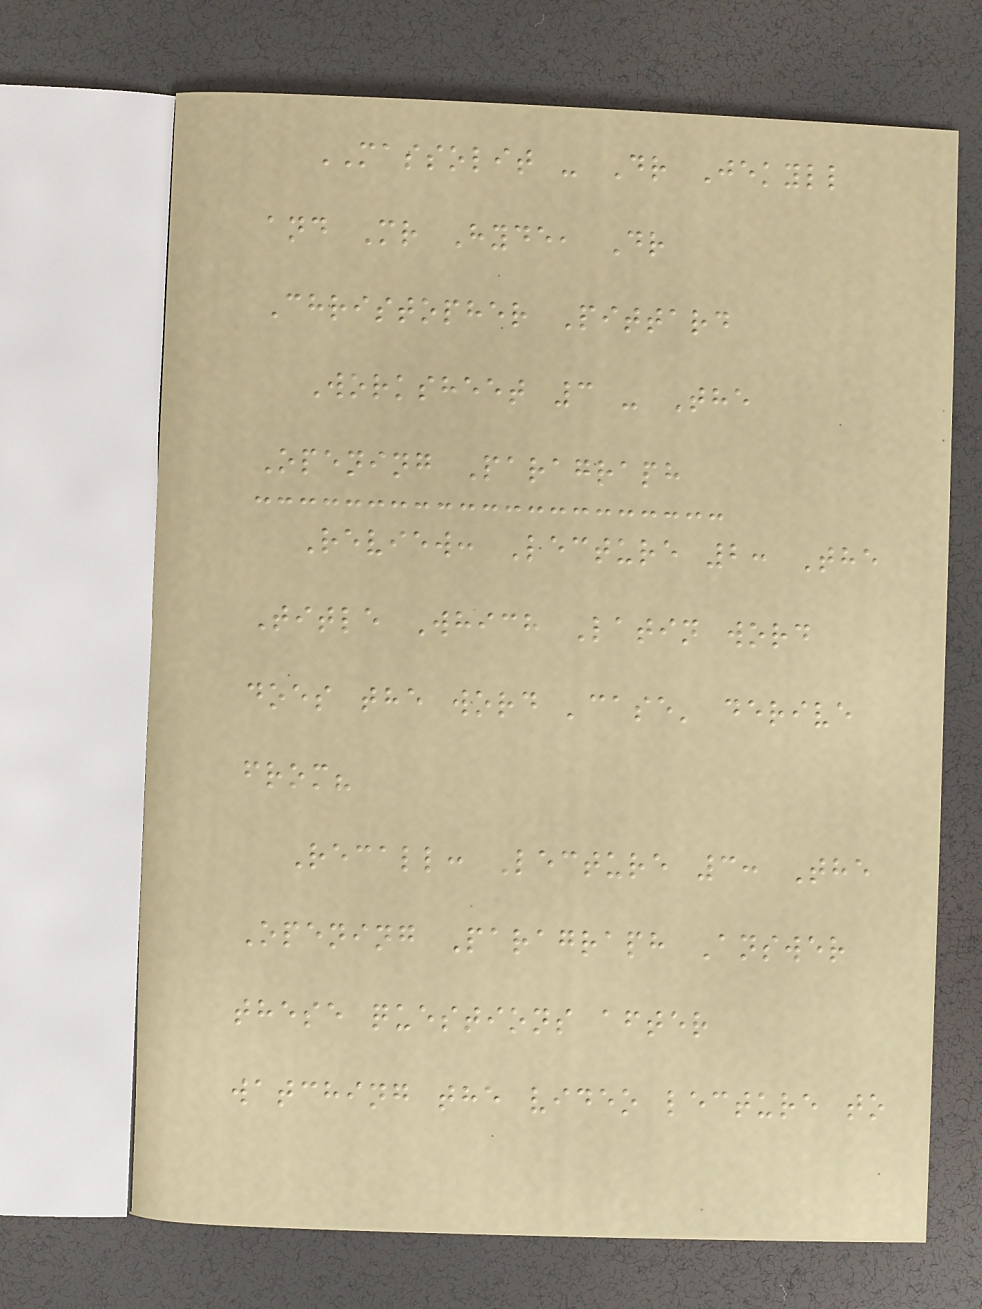MASSOLIT - Dr Jekyll
and Mr Hyde, Dr
Christopher Pittard
Worksheet 3 - The
Opening Paragraph
Review: Lecture 2: The
Title Which Latin word
does the word 'case' derive
from?
Recall: Lecture 3: The
Opening Paragraph Answer
these questions after
watching the video lecture to
